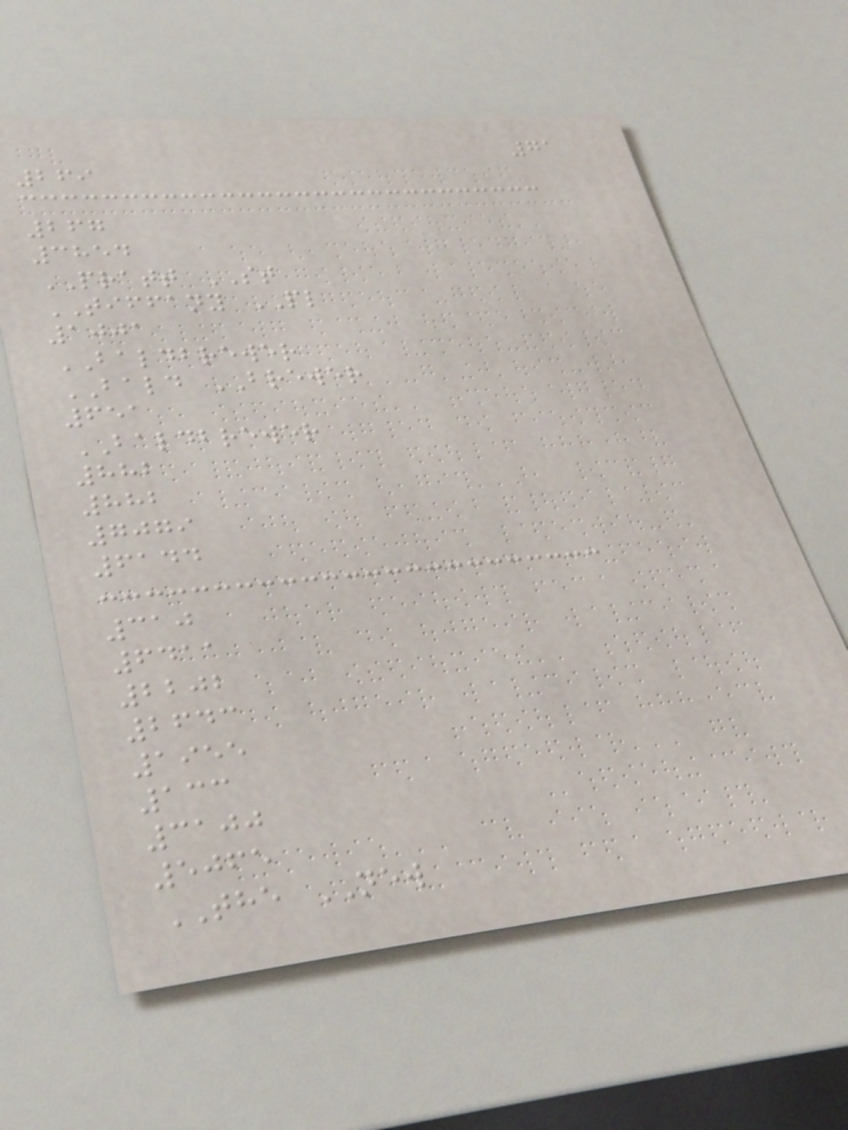71
269
267
3854
PRATT ST
TIFFANY PL
1001
BALDBREWER
BALD BREWER
651
BALDBREWER
882
882
7079
6144
310
6411
2202
2643
1955
133
3100
5065
THE NEW
